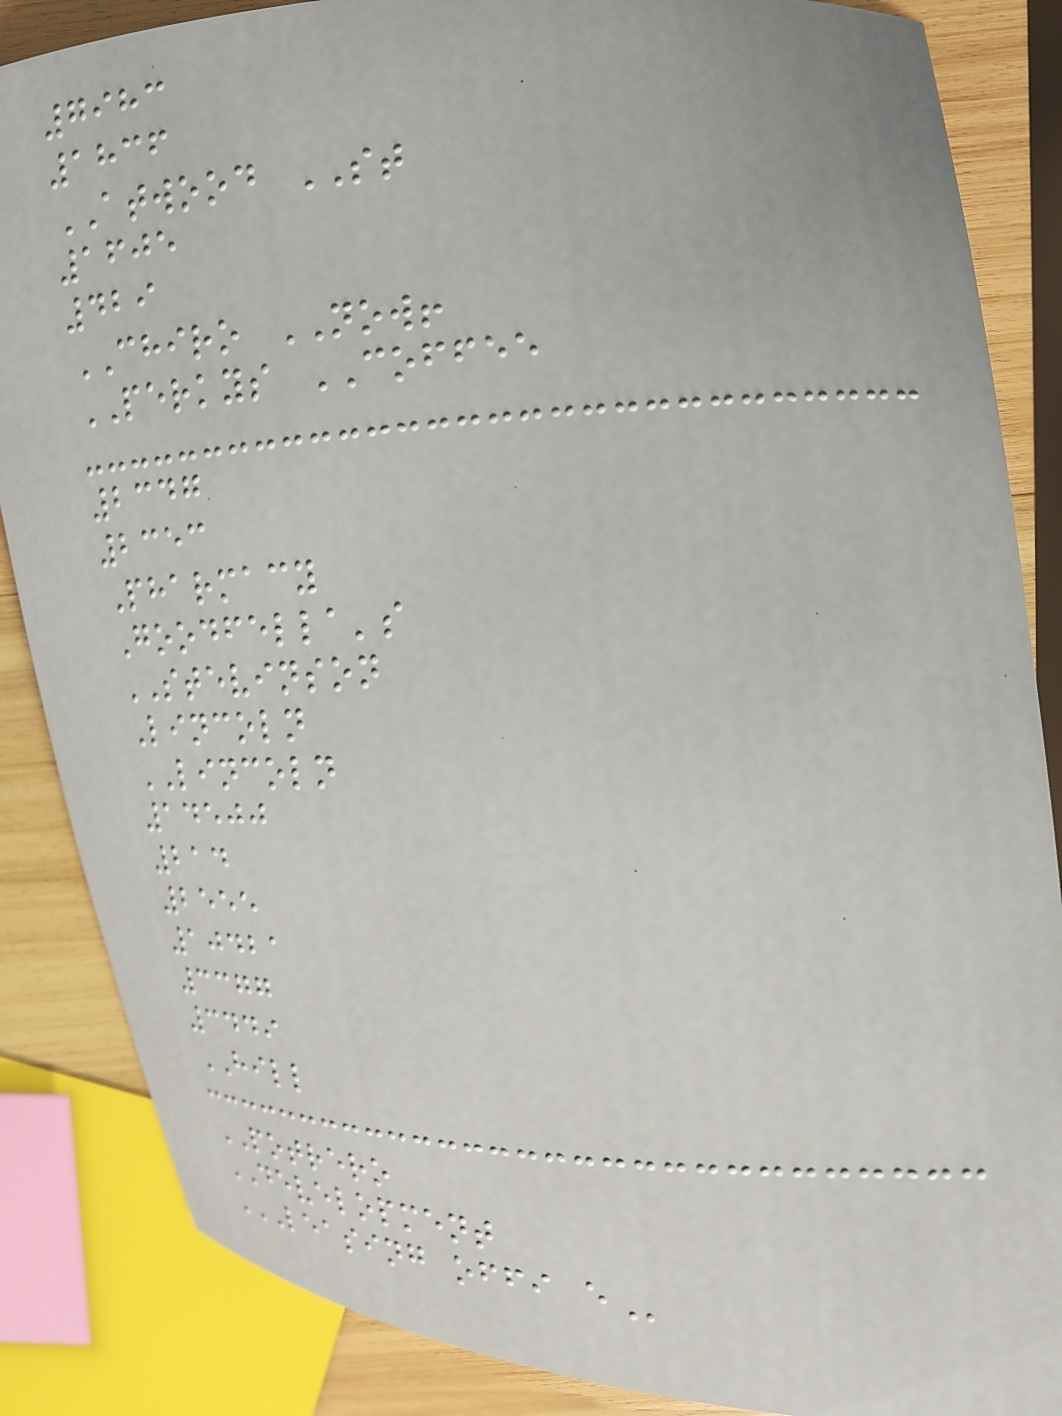7983
1836
ATWOOD ST
1605
429
CHIRO NOW!
PERKYS COFFEE
2347
2353
Pharmacy
Goodfella's
STEVINSON
Lincoln
LINCOLN
14500
214
2555
10421
3377
3449
HILL
POTRERO
DEVELOPMENT
LEASING OFFI E
